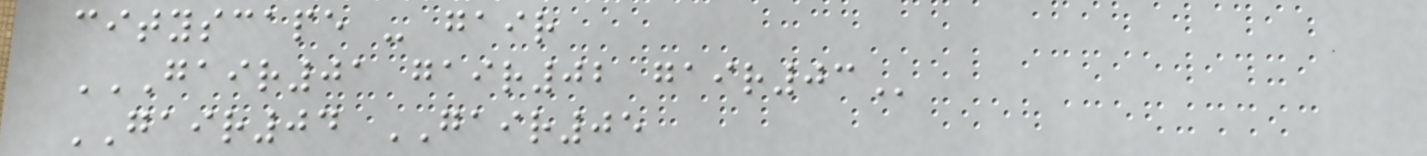cityscape - gair
GAIR01 GAIR02 GAIR03
GAIR04 GAIR05
